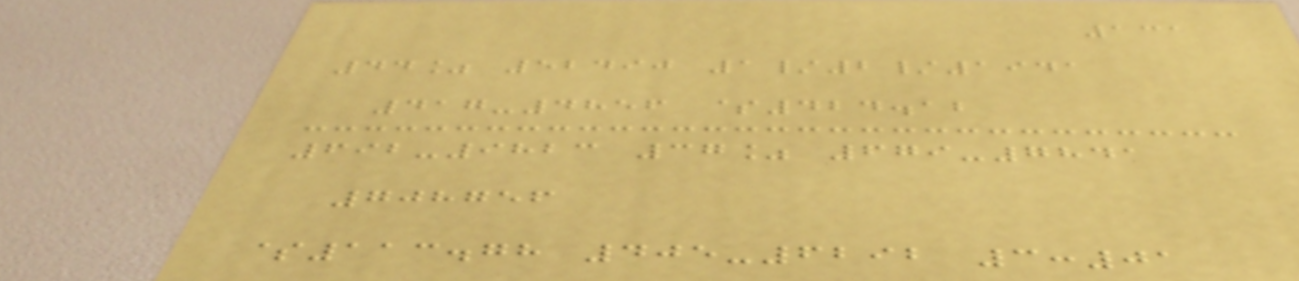131
44% 52490 1/2/1941
417-4856 $424.12
692-9823 37% 679-7841
708756
$113.78 405-6292 3:01
